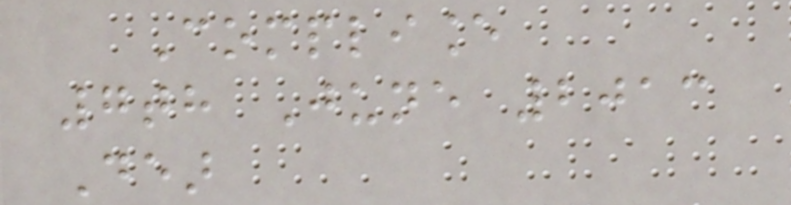Compliance
7th June 2013
Dear
